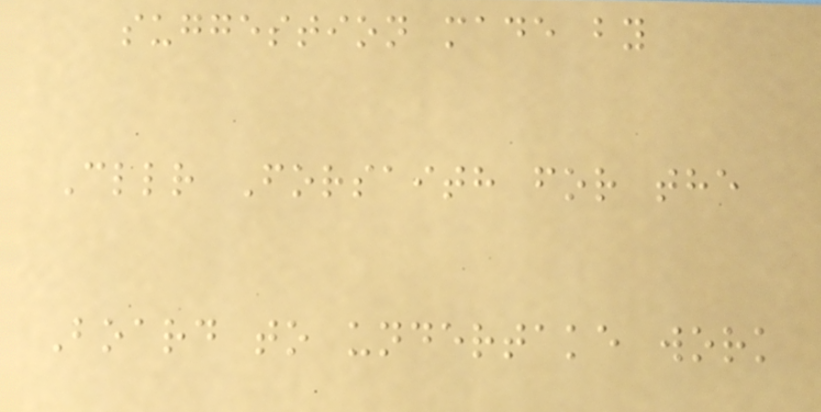suggestion made by
Cllr Forsaith for the
Board to undertake work
